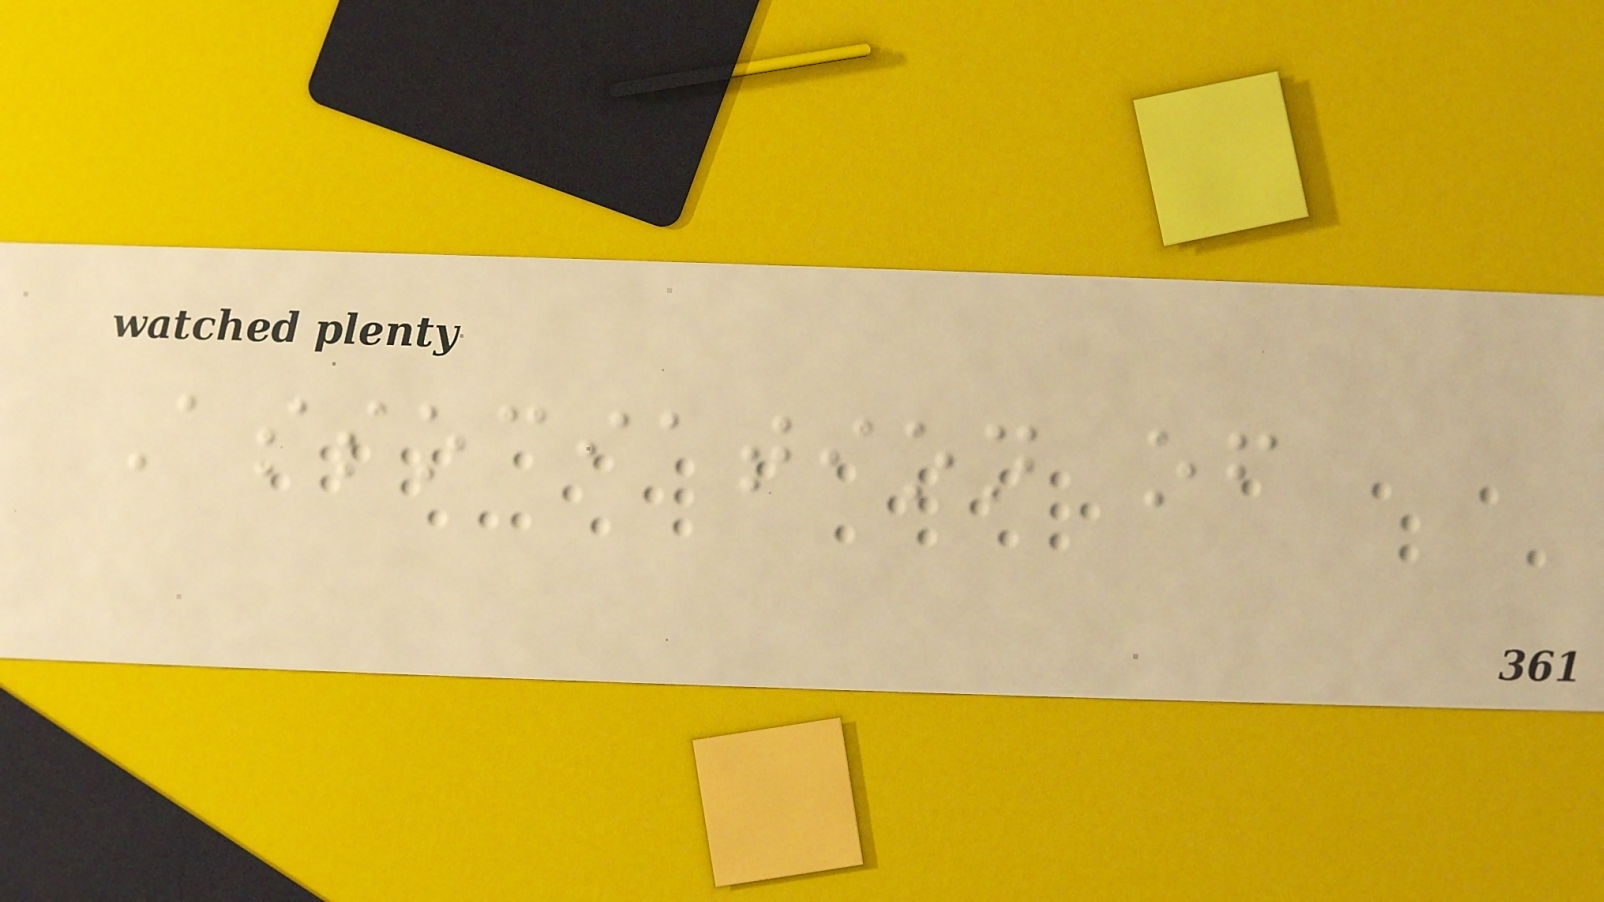Association of
